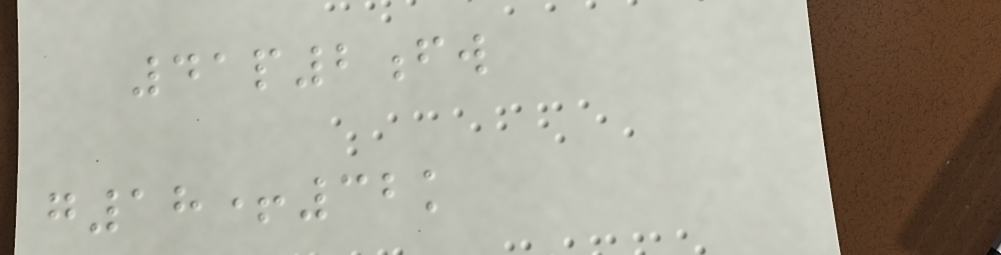41p2fw
g18+32k
